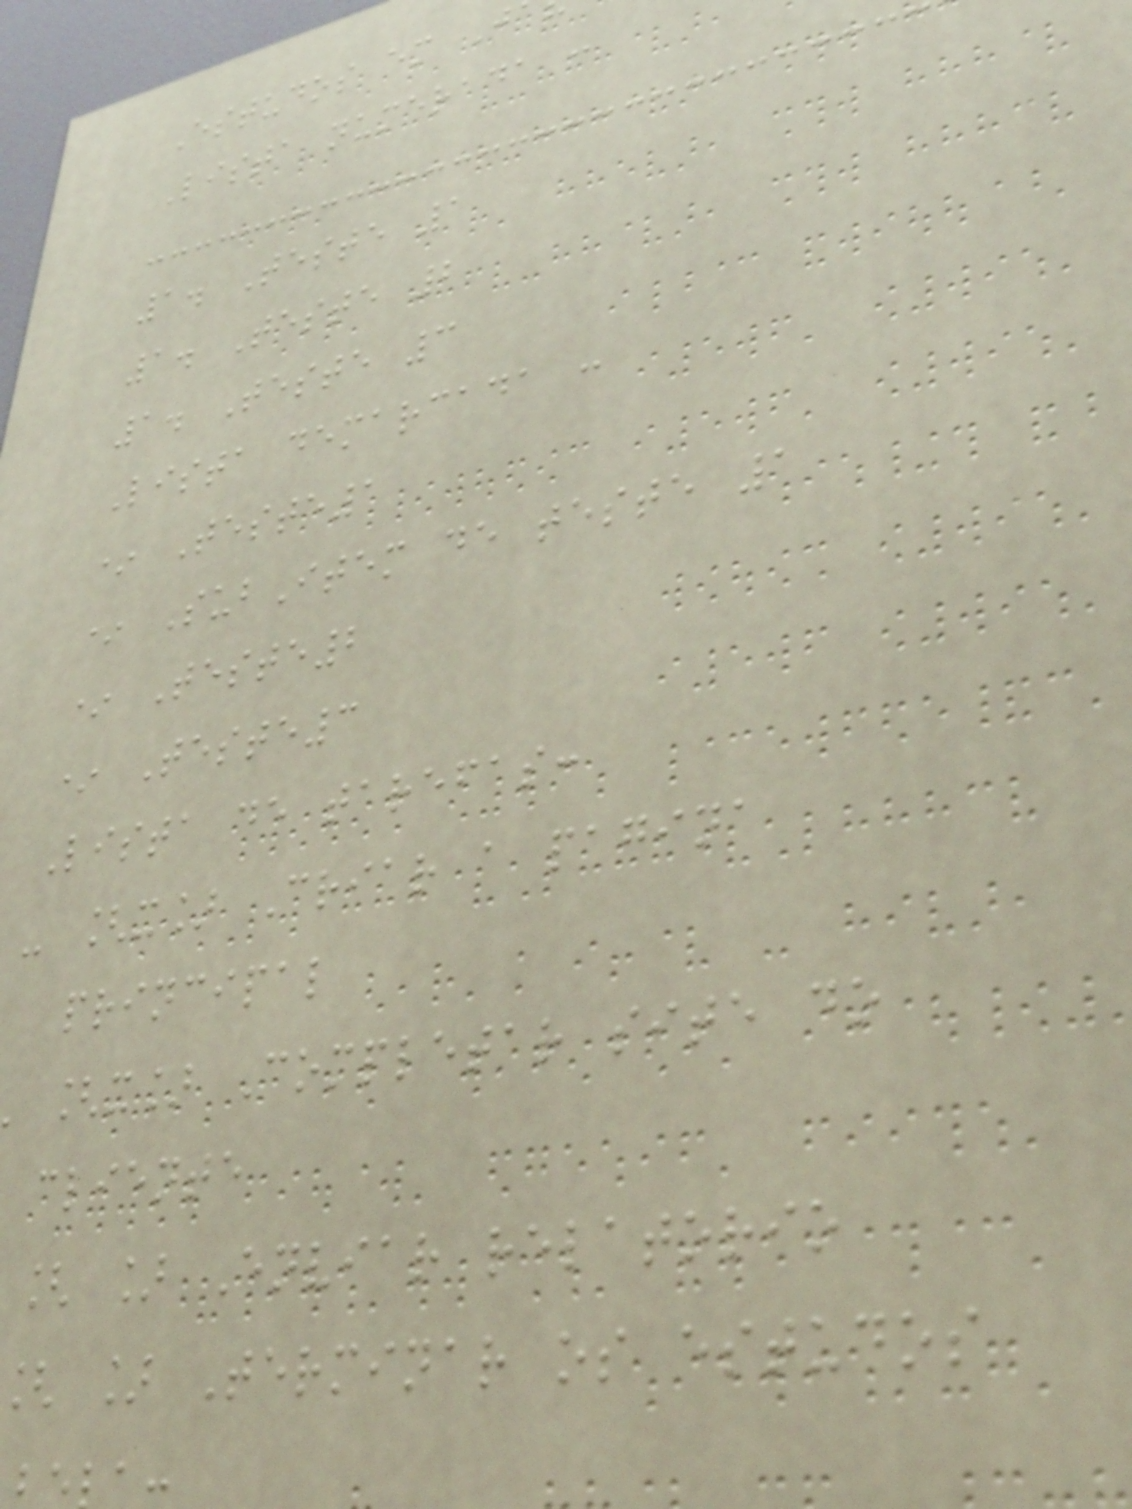Estudos em J
Lista numerada :
1. Teste 1
1. Teste 2
1. Teste 3
Lista demarcada :
* Teste1
* SubItem de teste 1
* Teste2
* Teste3
Lista de tarefas:
- [x] Criar a pagina
principal
[x] Completar site do
cliente
[ ] Enviar relatorio
] Terminar os estudos
